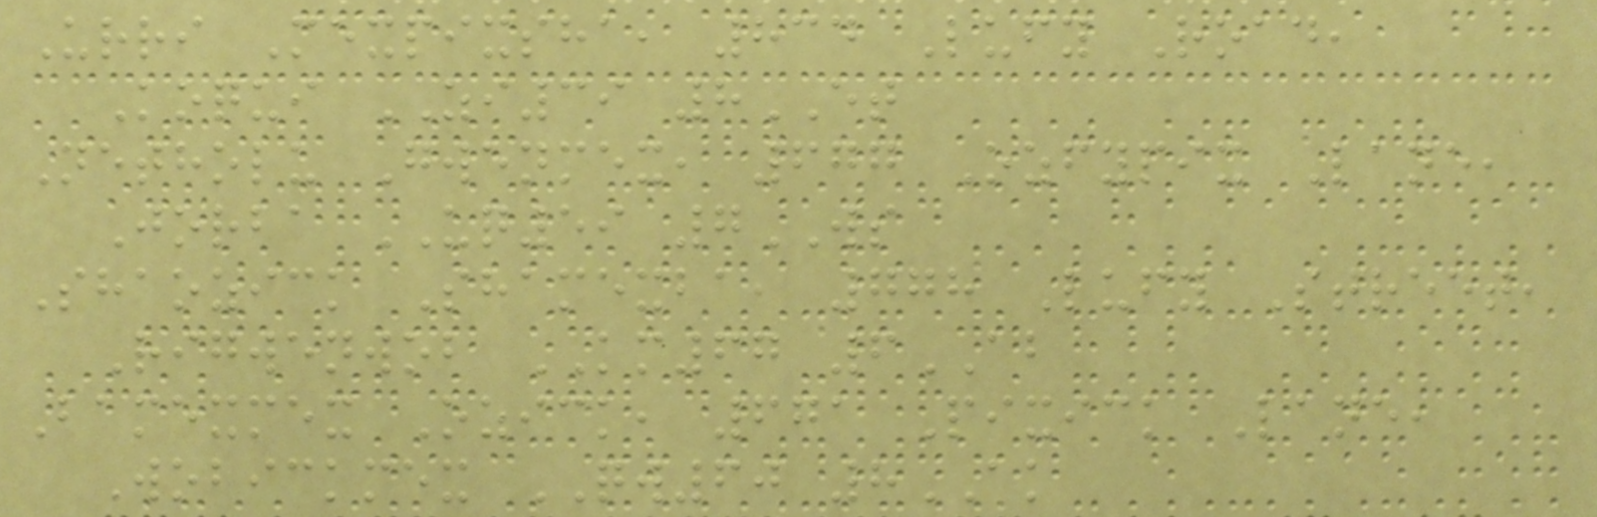Urri Mexpixsha, 834 Lufy Road,
Koqui ZI39 8ET
Netholu Gwenmex, 677 Ozfypix Lane,
Jorba UQ59 7WS
Shaozick Shamexba, 778 Lufy Street,
Rigwenwob KM67 6AB
Bamexmex Ozick, 671 Pixick Lane,
Wobickmex QW60 8AK
